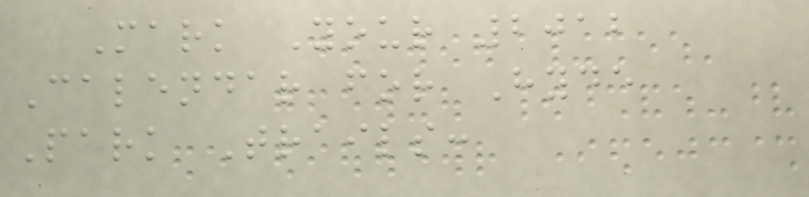Mark Your 2012
Calendar for Hyde
Park Trails:
